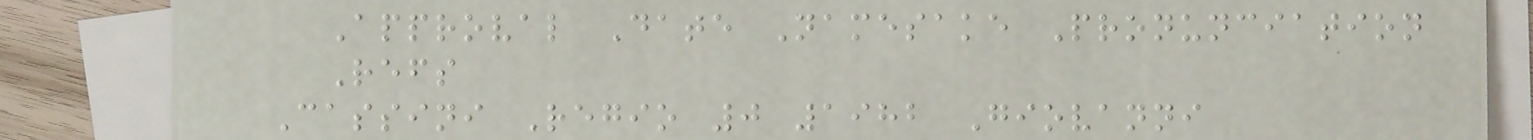Approval Date Namesake Pronunciation
Refs
Cassini Regio 0 1982 Giovanni
